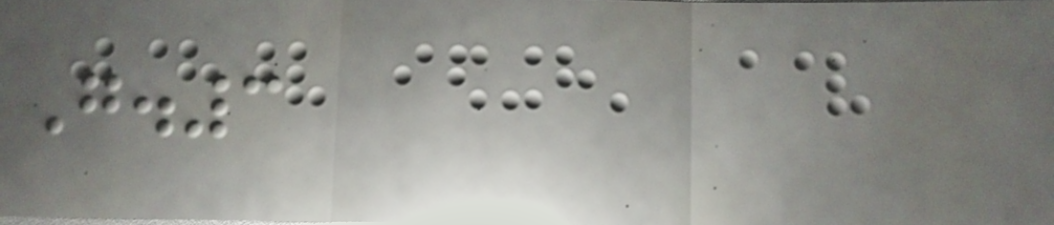G.3
